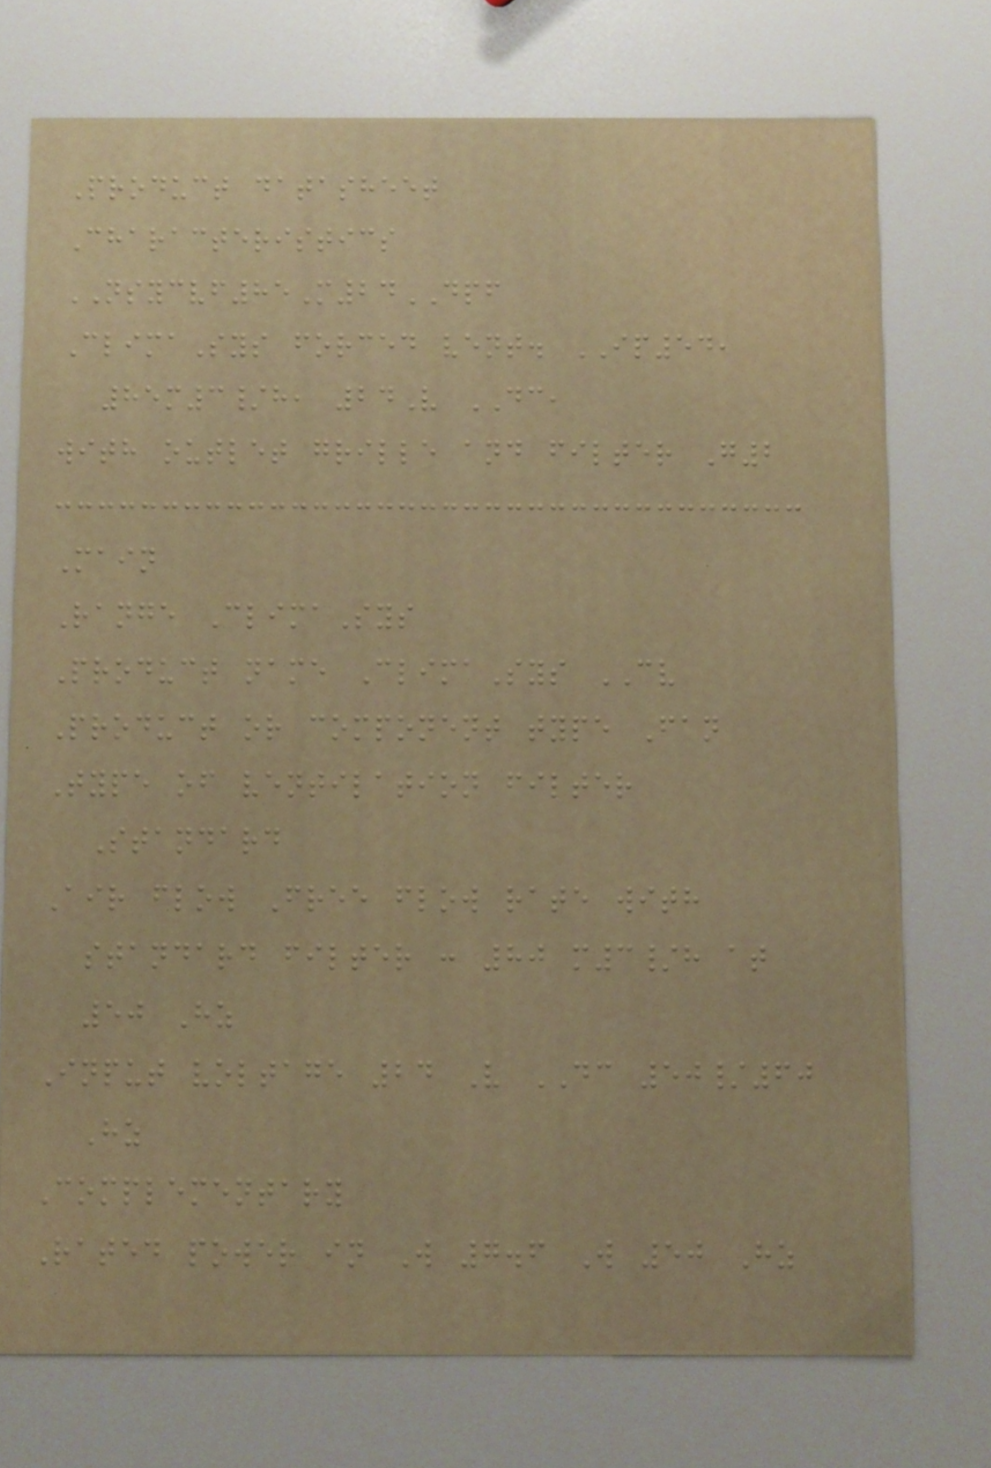Product datasheet
Characteristics
NSYCVF85M24DPF
ClimaSys forced vent. IP54,
85m3/h, 24V DC,
with outlet grille and filter G2
Main
Range ClimaSys
Product name ClimaSys CV
Product or component type Fan
Type of ventilation filter
Standard
Air flow Free flow rate with
standard filter : 80 m3/h at
50 Hz
Input voltage 24 V DC 50/60
Hz
Complementary
Rated power in W 7.6 W 50 Hz
